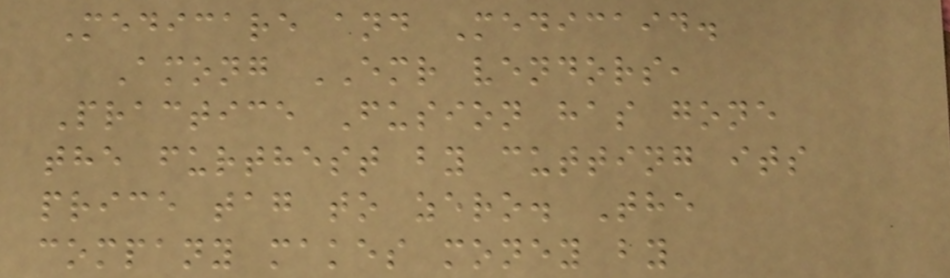Medicare and Medicaid.
Among EMR vendors,
Practice Fusion has gone
the furthest by cutting its
price tag to zero. The
company makes money by
